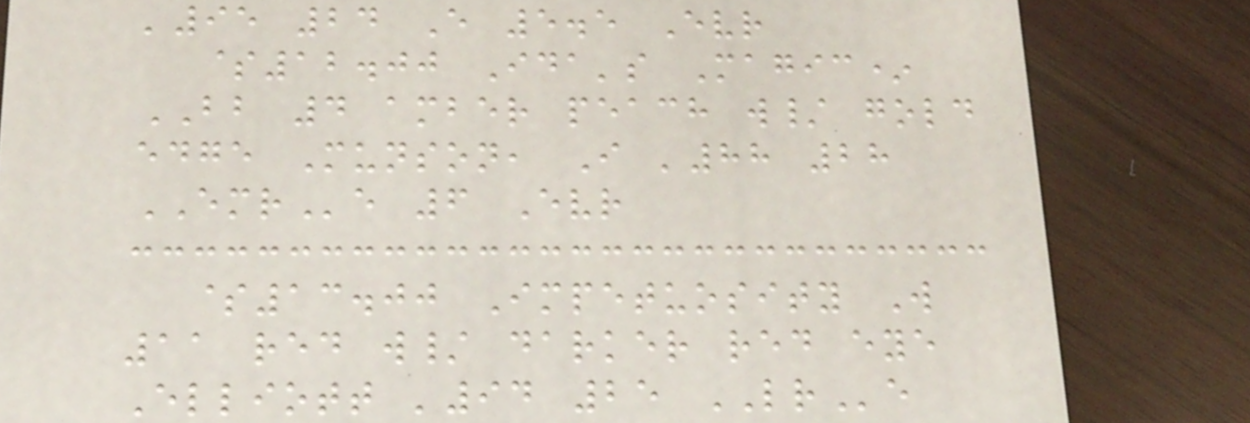'95 24 E 5.5 Evr
$12.00 Ida's Magic*
BB 4 amber peach w/ gold
edge Munson, I '88 28
EMRe 6 Evr
$13.00 Impetuosity W
11 red w/ darker red eye
Elliott '94 25 LRe
